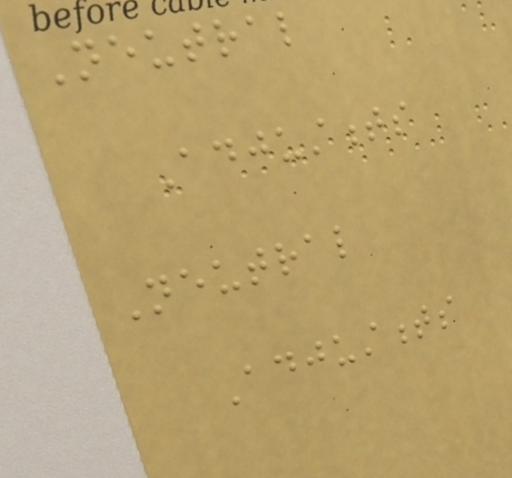Neutral
Adjustments
Neutral
Adjustments
